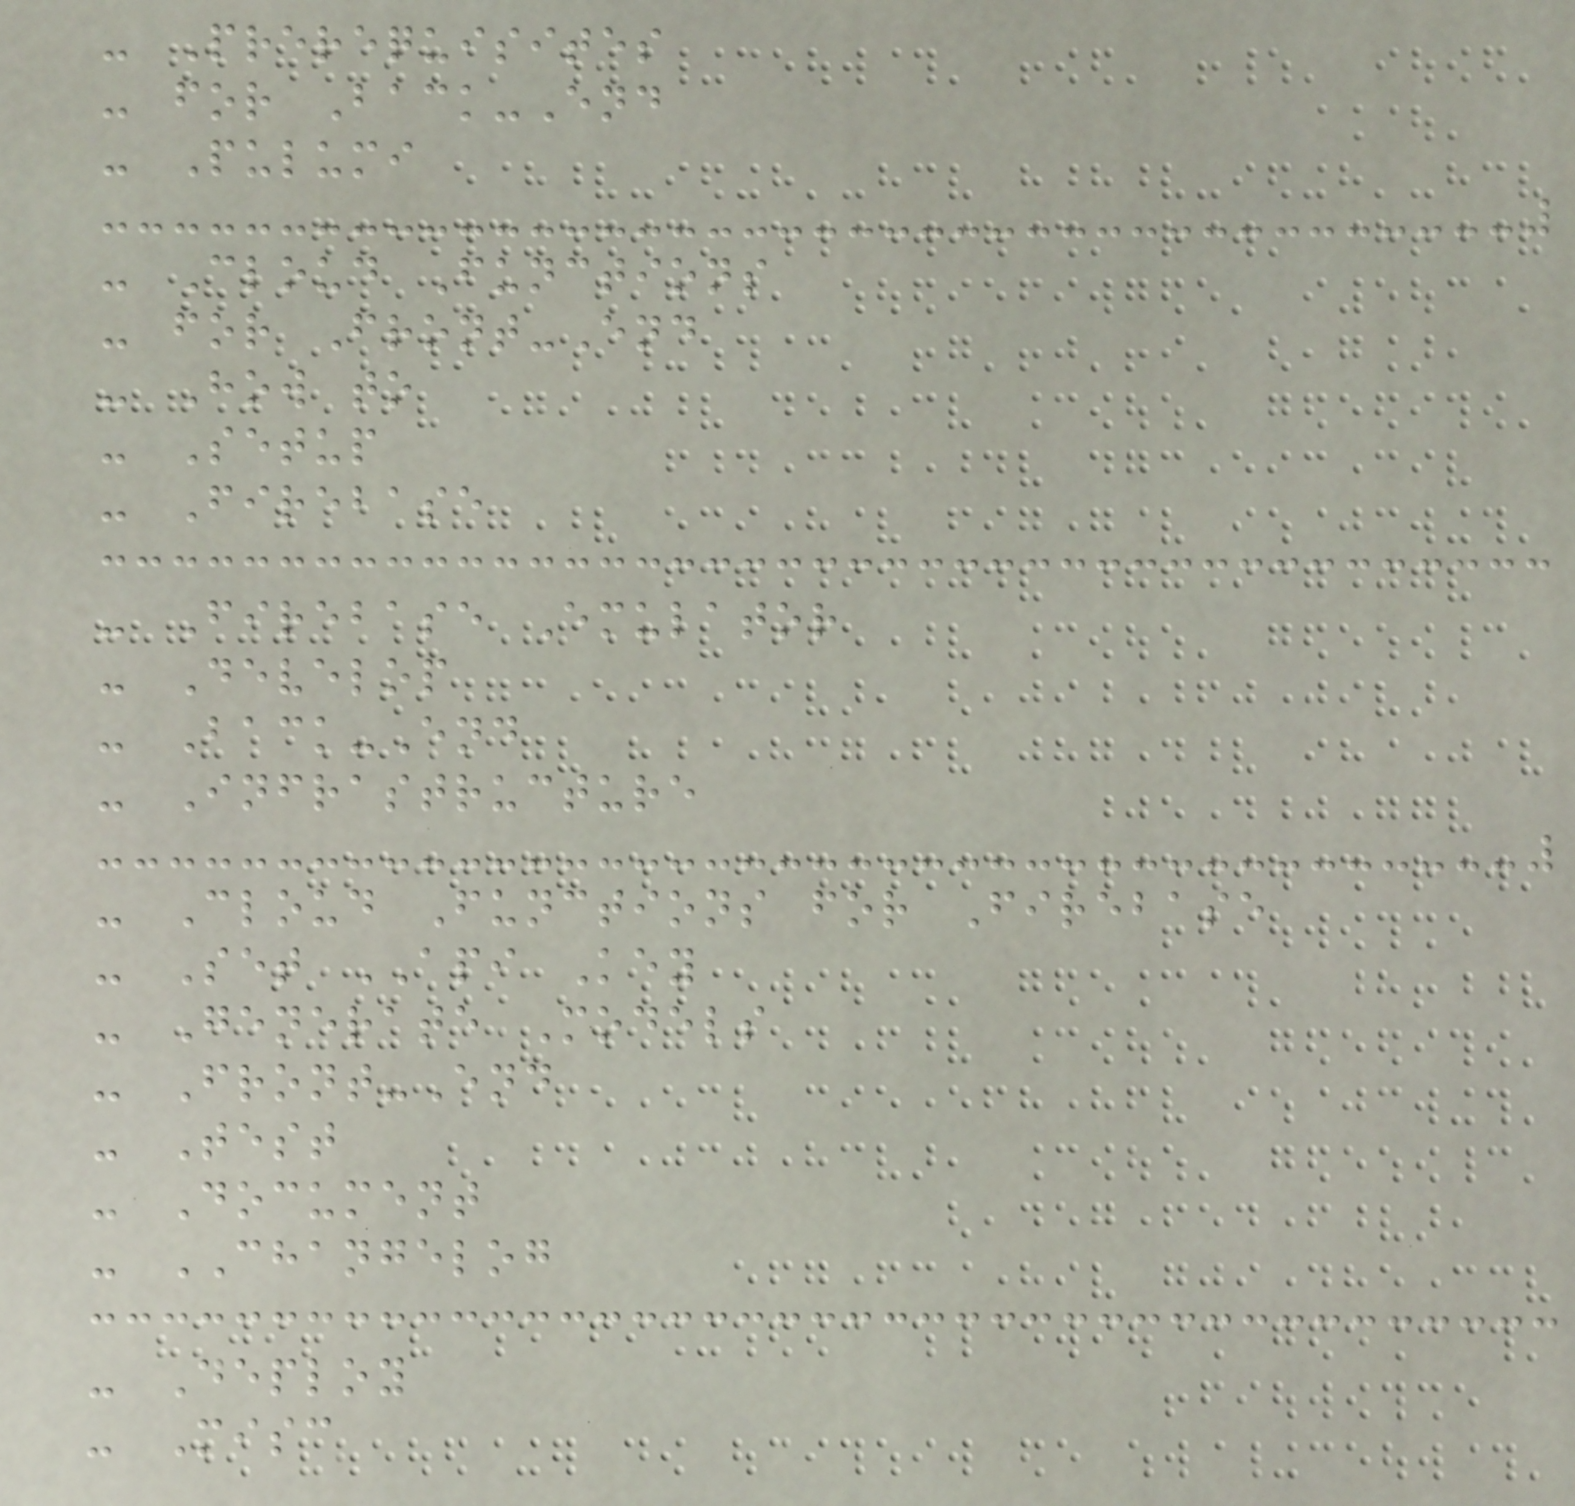- Prerequisites
- for Back-End
- Pulumi
- Cloud Functions
- for Front-End
- How to
- Setup
- Firebase
- Firebase Emulator
- Develop
- Back-End
- Infrastructure
- Cloud Functions for Firebase
- Set API Key
- Generate Models
- Front-End
- Test
- Document
- CHANGELOG
- Deploy
- Misc
